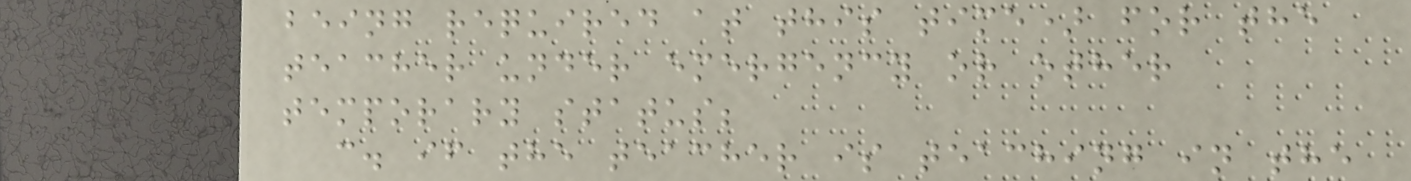being required at this time) for the
teacher under emergency or other
temporary status;
c. if the teacher is teaching in the
